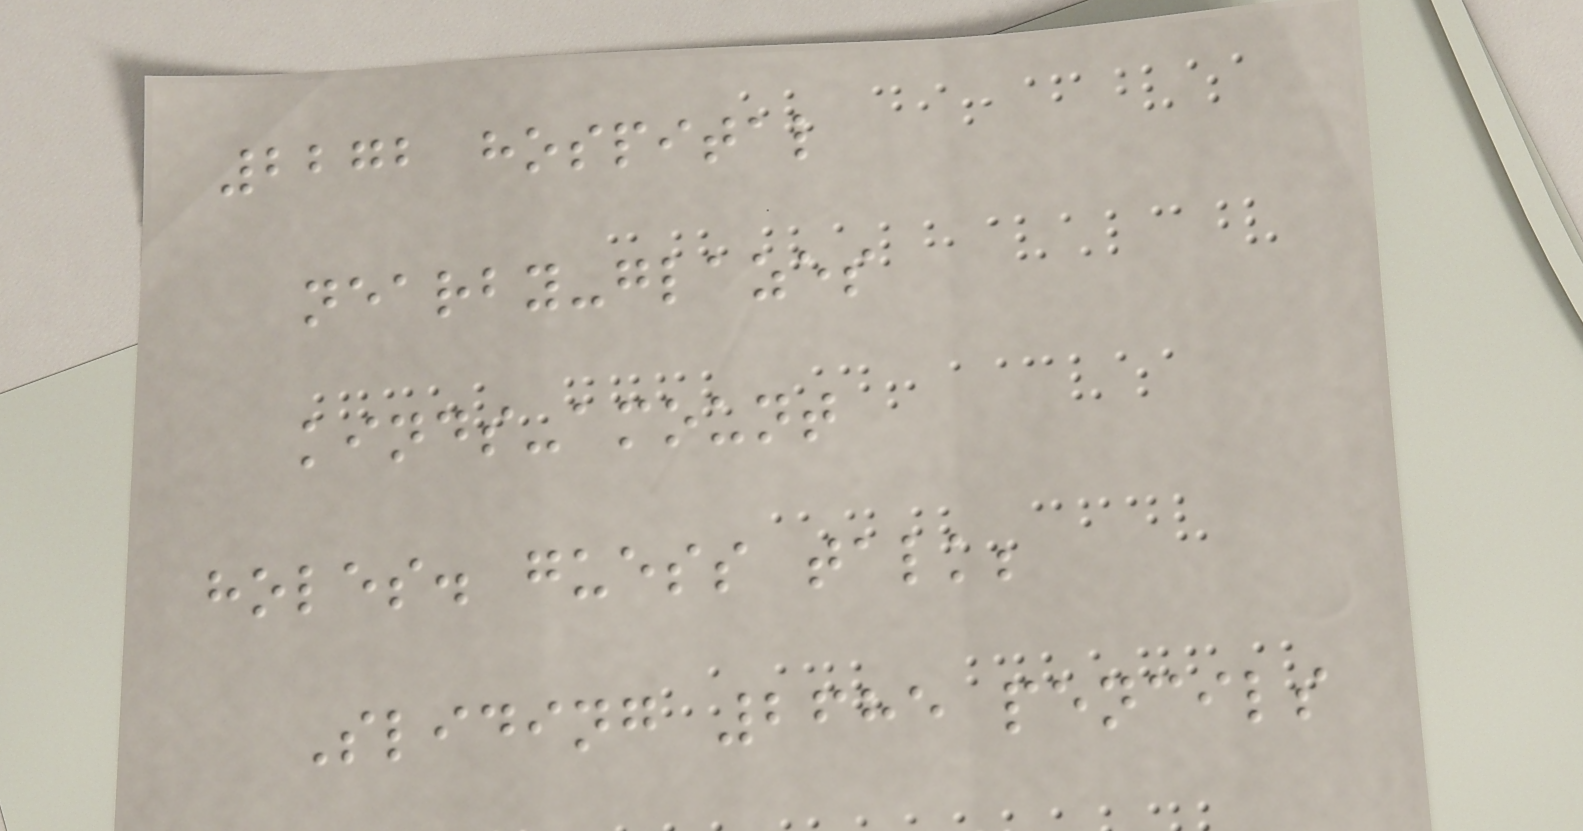2272 hospital
nearby-glazes
kinds-amount
holes. guess talk;
Sliding 2685 pencils
